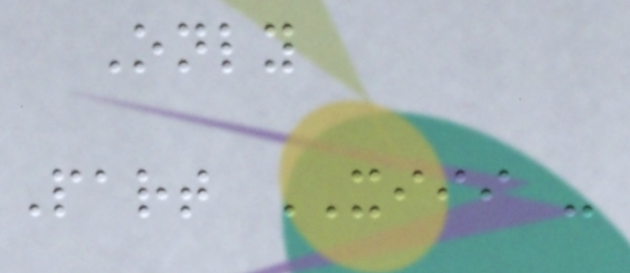Only
Part XIII -
